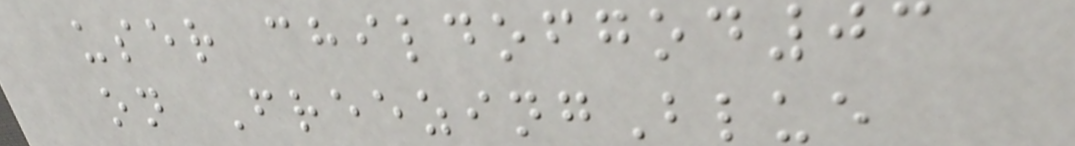user childofgod03
on FreezingBlue
